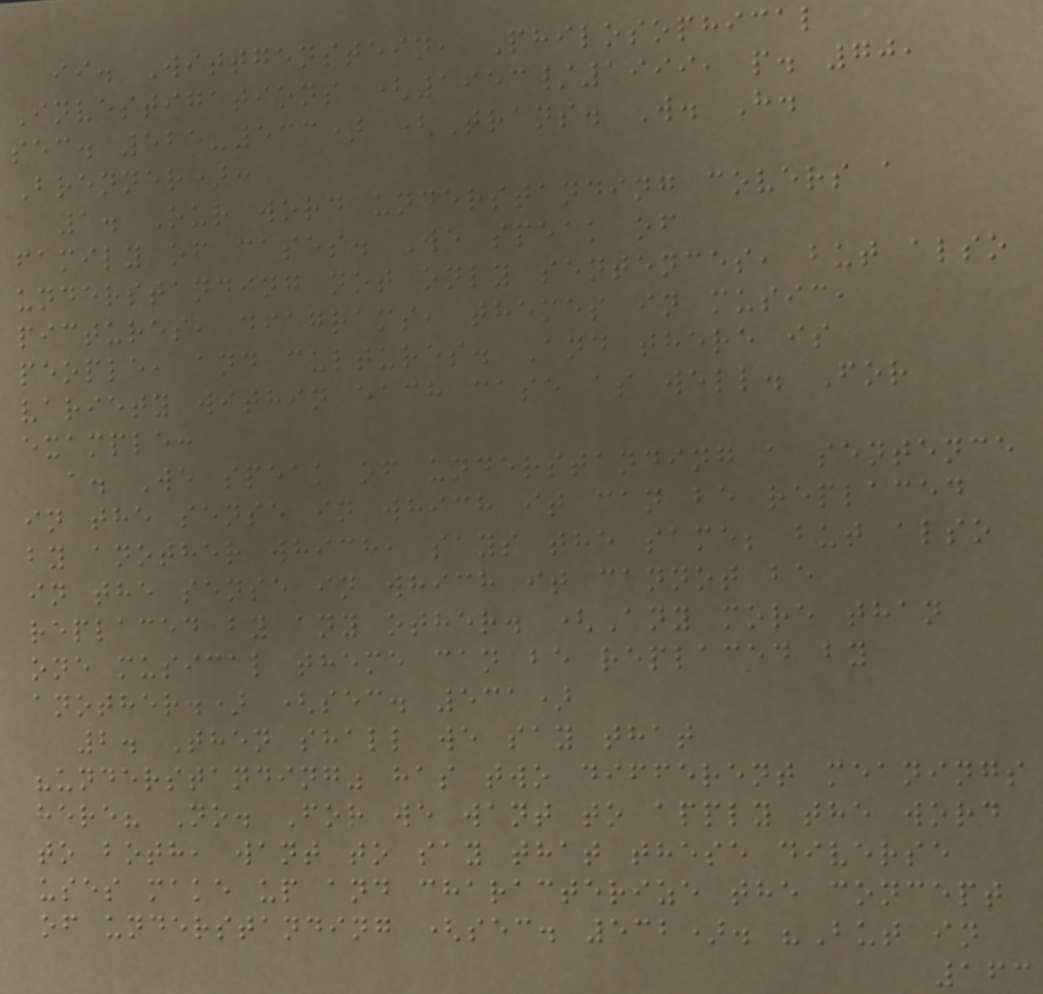ii. Wittgenstein, Philosophical
Investigations (1953/1999, p. 70,
sec. 525-533) (Trans. W. H.
Brenner):
1. Our word understanding covers a
family of cases. We speak of
understanding not only sentences, but also
pictures, diagrams, themes in music,
people, and cultures. And there is
variety within each case as well. For
example:
a. We speak of understanding a sentence
in the sense in which it can be replaced
by another which, says the same; but also
in the sense in which it cannot be
replaced by any other. (Any more than
one musical theme can be replaced by
another.) (sec. 531)
2. Then shall we say that
"understanding" has two different meanings
here? No. For we want to apply the word
to both, want to say that these diverse
uses make up and characterize the concept
of understanding (sec. 532). "But in
163
